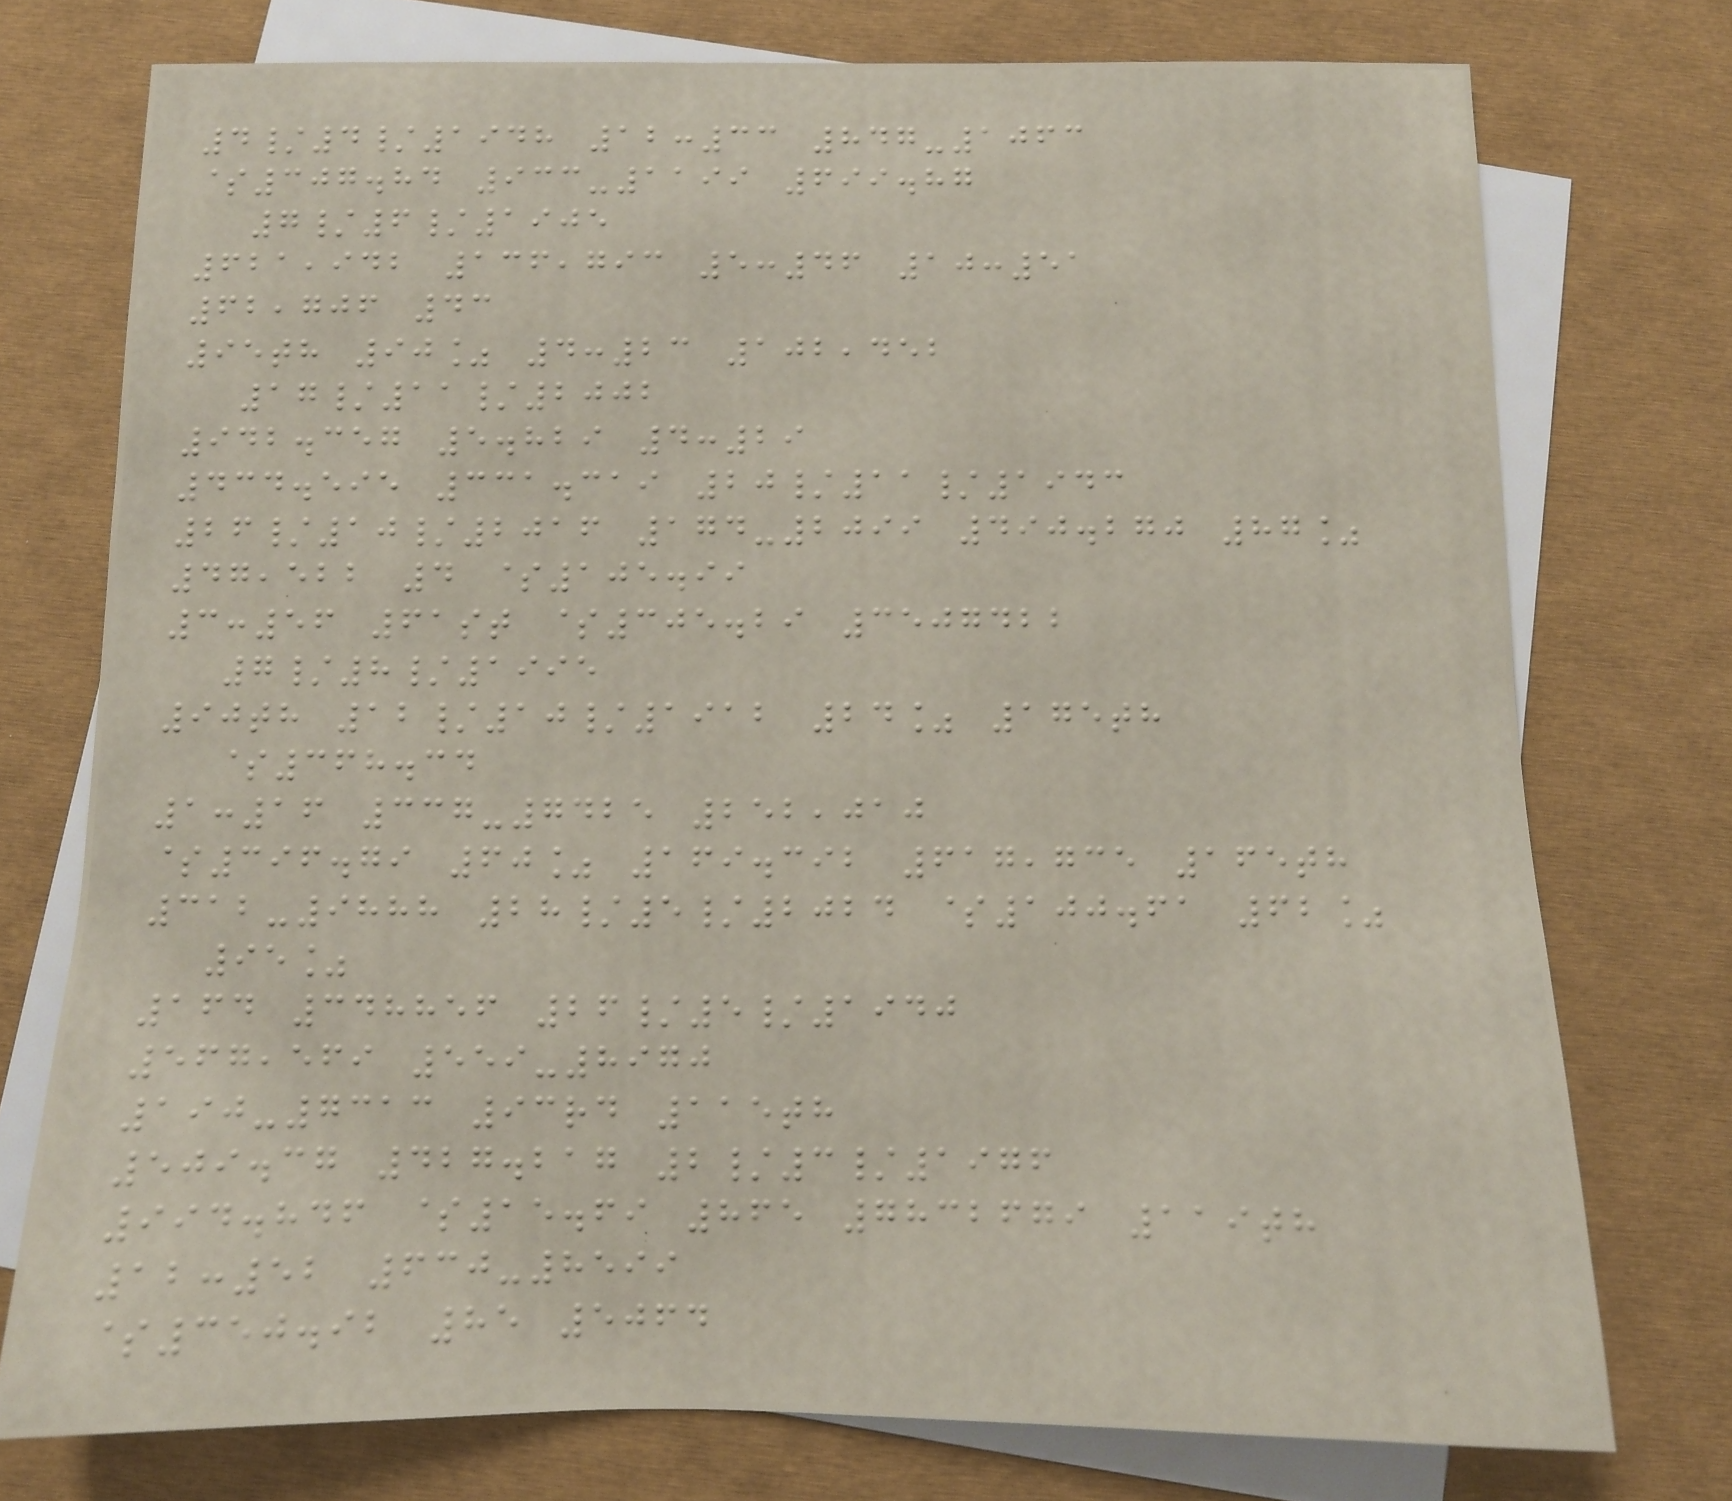4/4/1948 12:33 847-1063
$307.84 933-1199 699.87
7/6/1905
621,942 136,793 5:46 10:51
62,706 43
95th 90% 4:23 102,452
17/11/2002
942.357 5.829 4:29
434.595 331.319 20/11/1943
26/10/2016 174-2099 490.270 87%
47,522 4 $105.99
3:56 61st $305.29 3507422
7/8/1995
90th 12/10/1912 24% 175th
$368.34
1:16 337-7425 252,010
$396.79 60% 169.392 617,735 165th
312-9888 28/5/2024 $100.61 62%
95%
164 348856 26/5/1940
567,569 559-8970
190-7313 93rd 115th
509.37 427.217 2/3/1976
994.846 $15.69 865 7832679 119th
12:52 630-8599
$350.92 85 5064
